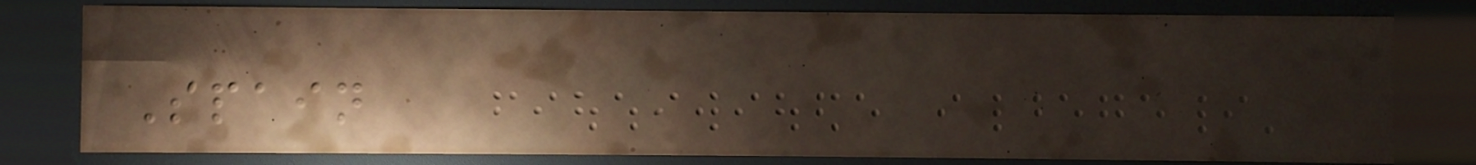Spain
